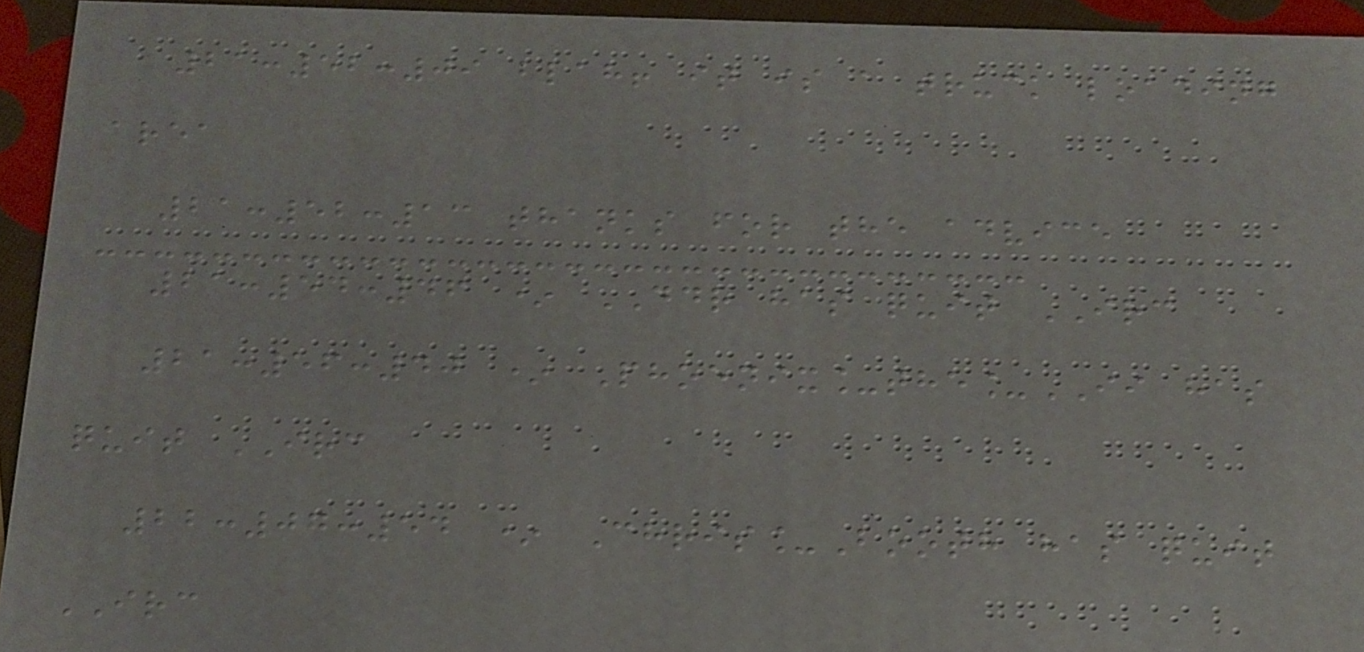21:52:09 blah! it is a truck loading
area
21:52:13 thanks for the advice
21:54:46 * DDR has quit IRC
21:56:40 * Phoenix_the_II has
quit IRC
22:07:54 * Chris_Booth has quit
IRC
